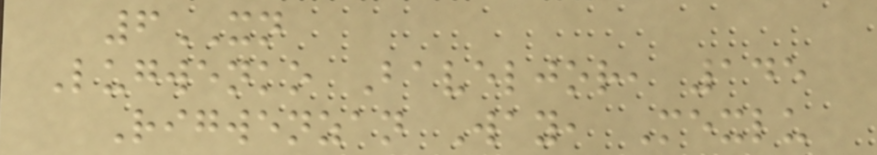6XN
Lugwenko Baveljor, 145
Rigwenzan Way, Mexlu
